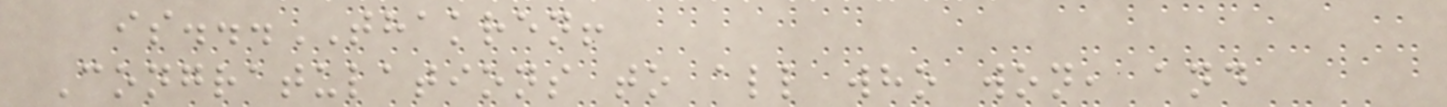is...THAKREN!
Congratulations to all who won, and
